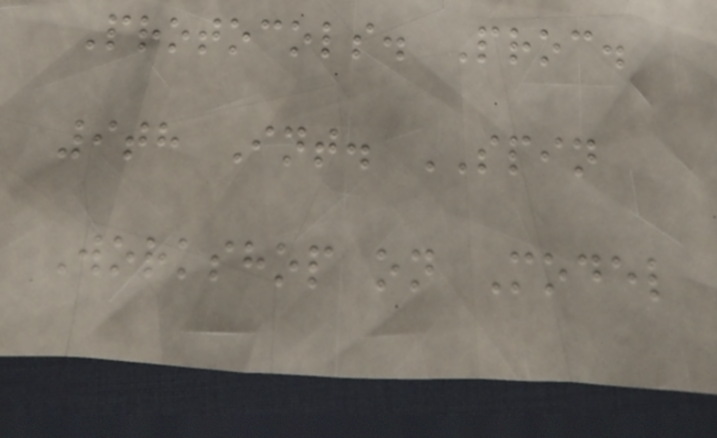Protocols. Proc.
9th Int. SPIN
Workshop on Model
